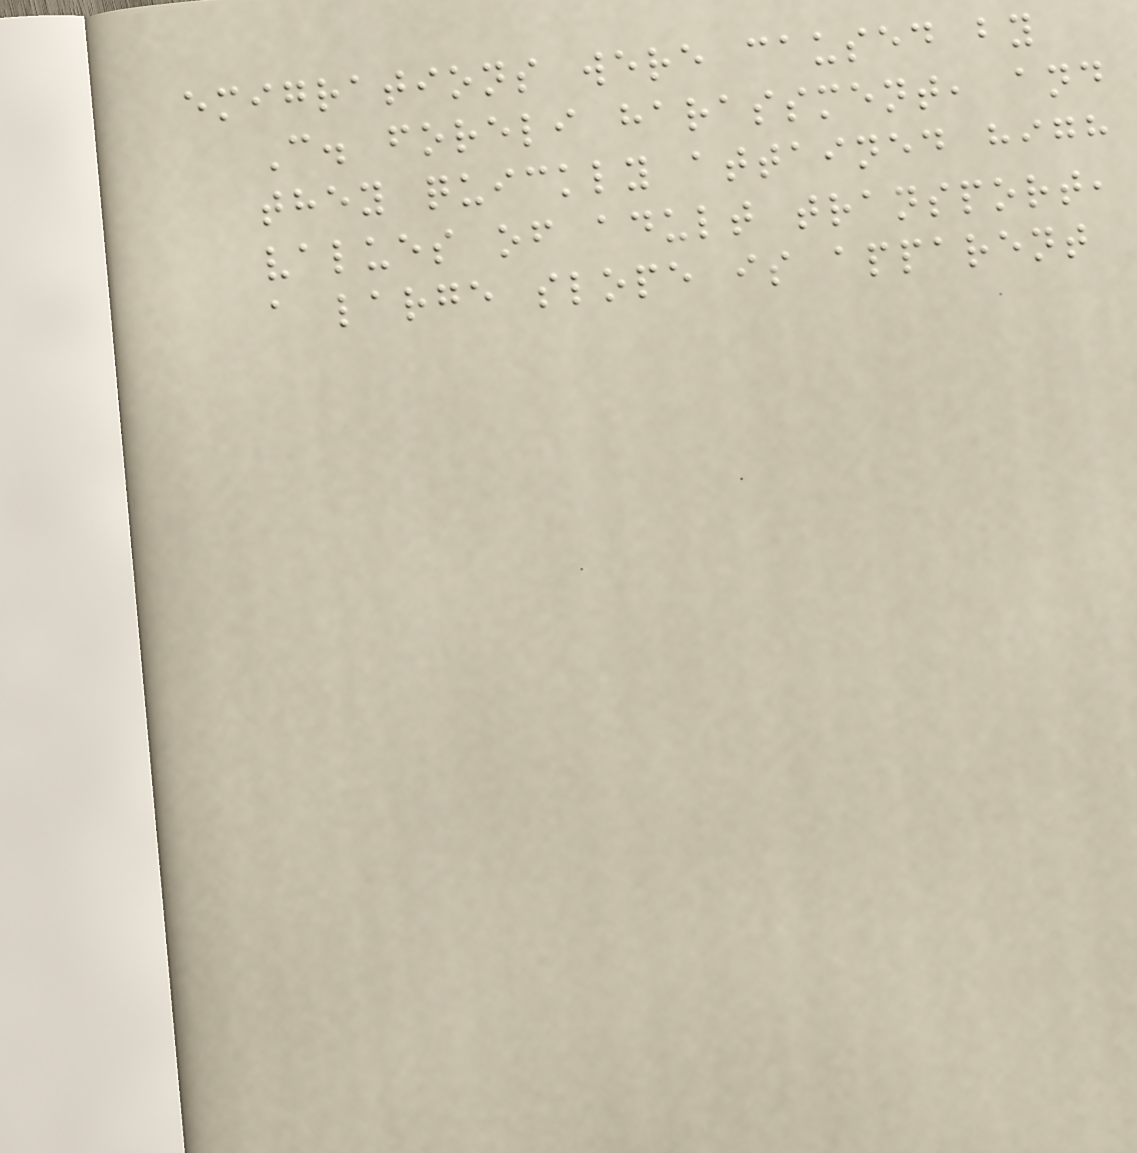emigrations were caused by
C. foreli harassment, and
they quickly attained high
values of adult transport,
a large slope is apparent
